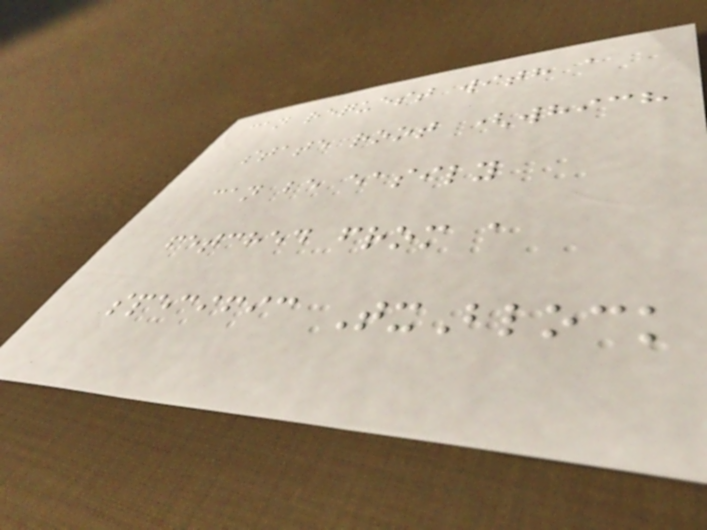can request with a
state root (which
can be easily
fetched from a
specific TxBlock
